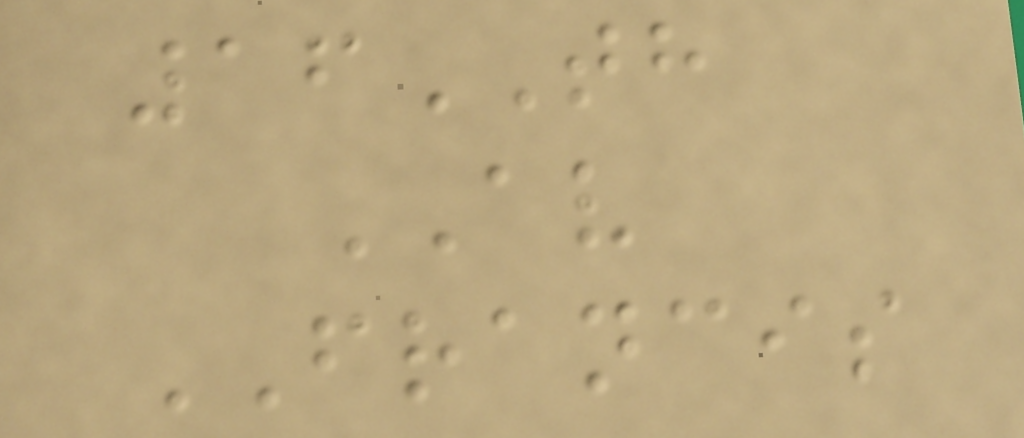16TH
AV
FRANCIS
